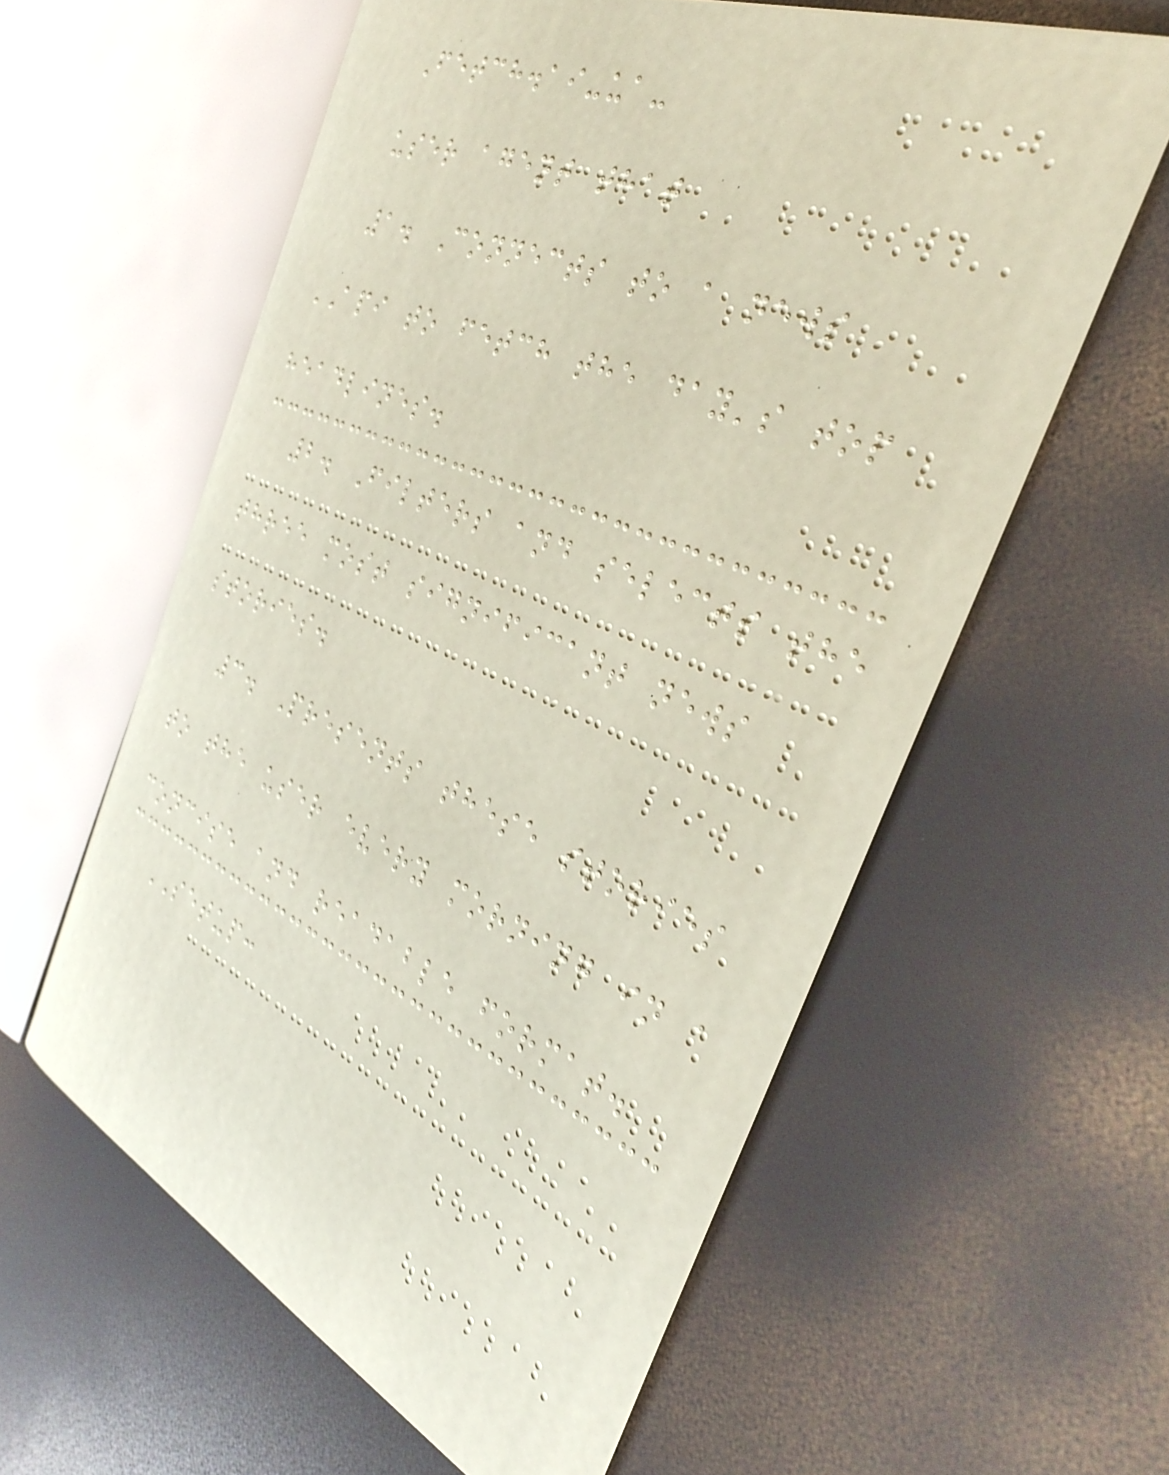Fetch.ai-ua-
user agent that
1. Connects to a news
API to fetch the day's top
headlines.
2. Filters and selects the
three most significant news
stories.
3. Presents these stories
to the user every morning in a
concise and readable format.
SETUP:
